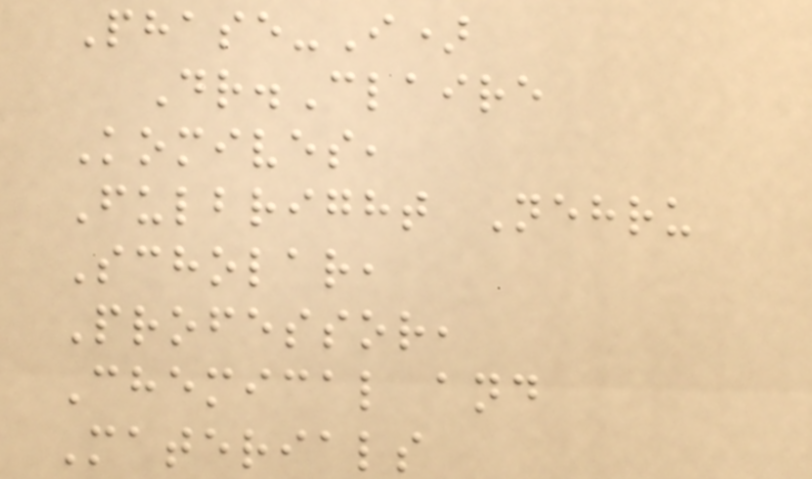Phase-I)
Dr.Claire
Komives,
Fulbright Nehru
Scholar,
Professor,
Chemical and
Materials
